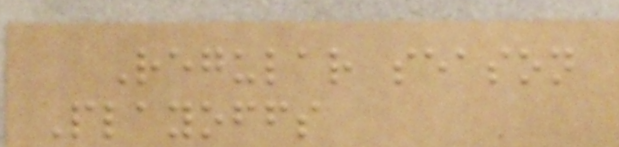Regular season
Playoffs
